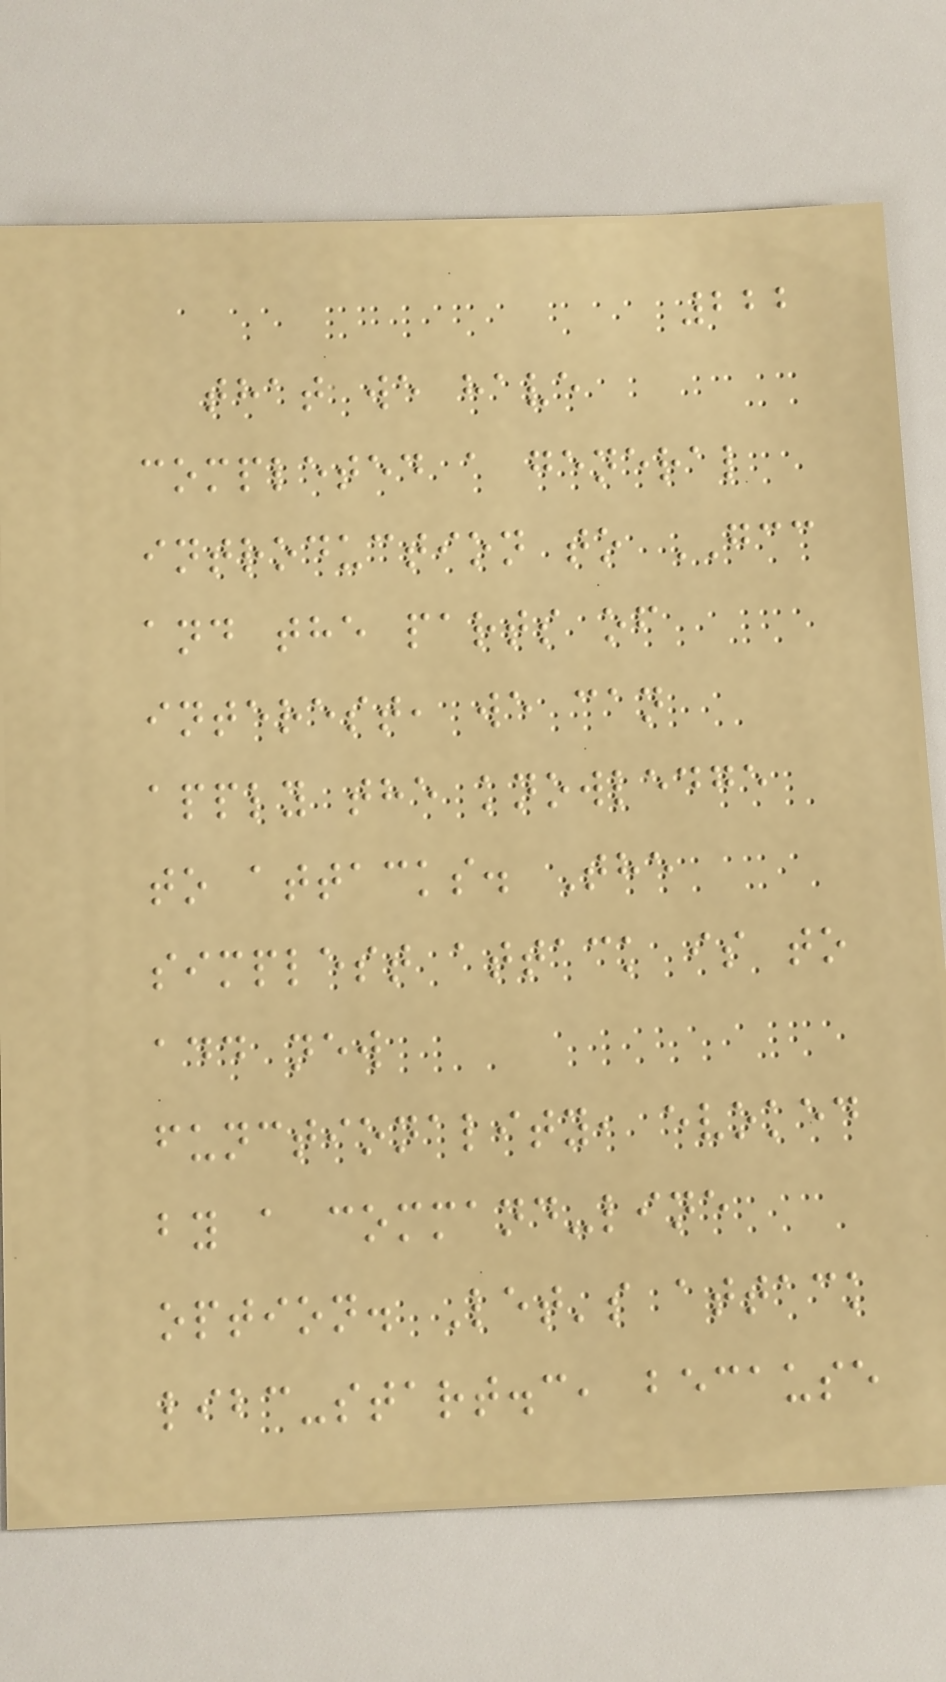222
that we have
completed a general
introduction to GCC
and the parts of
interest, we can
apply the knowledge
to attacks. The
simplest attack is to
add new
functionality, evoked
by a command-line
option. Let's attack
libc-start.c, because
